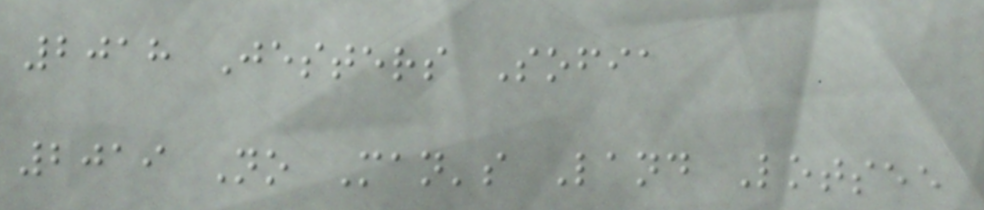2018 Jesters Sofia
2019 No Man's Land Lotsee
